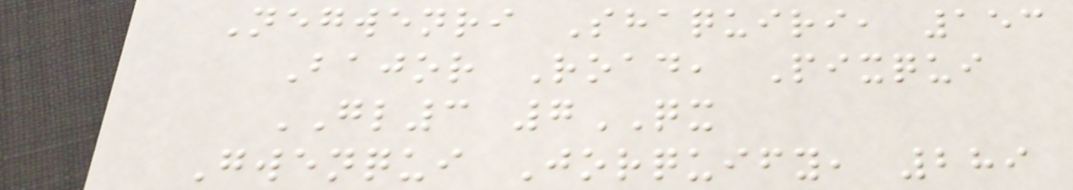Negwenri Shaquiri, 153
Bajor Road, Pixqui
GL3 7QX
Gwenqui Jorquify, 289
